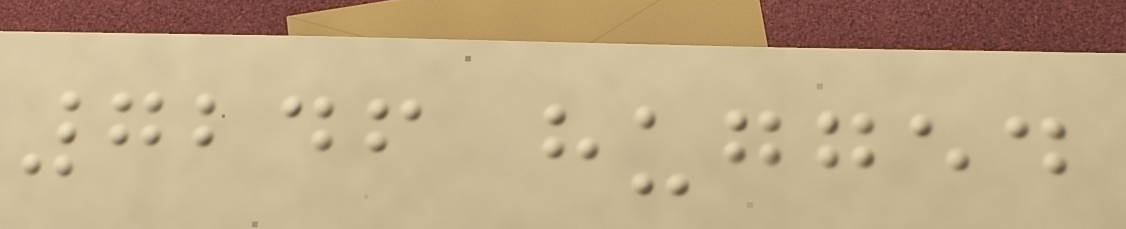7246 hugged
